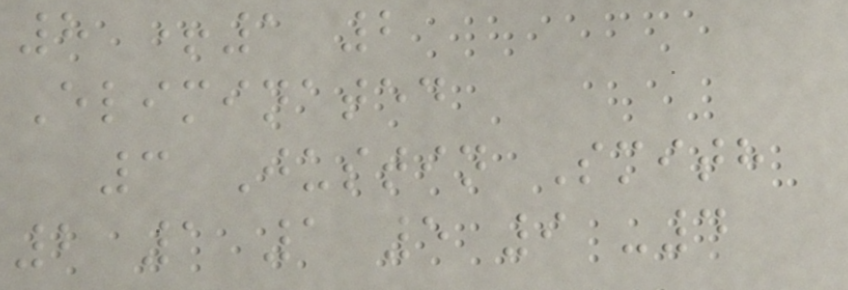8 +1 2
Eliminated
3 Justin Smith
2 1 1 5 9 -4
